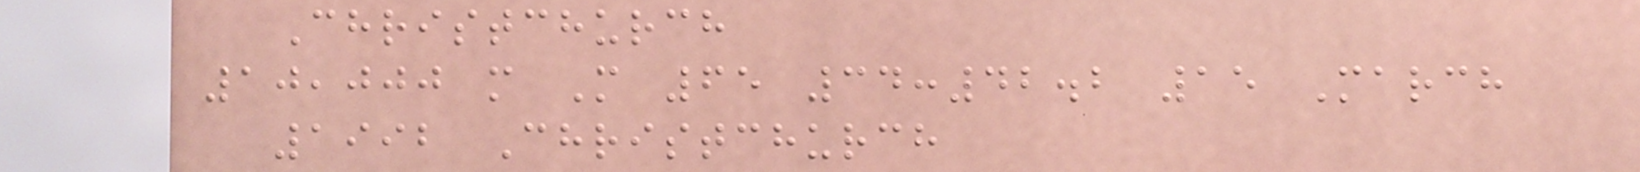Christchurch
10,000 m M 65 34:42.2 15 March
1992 Christchurch
